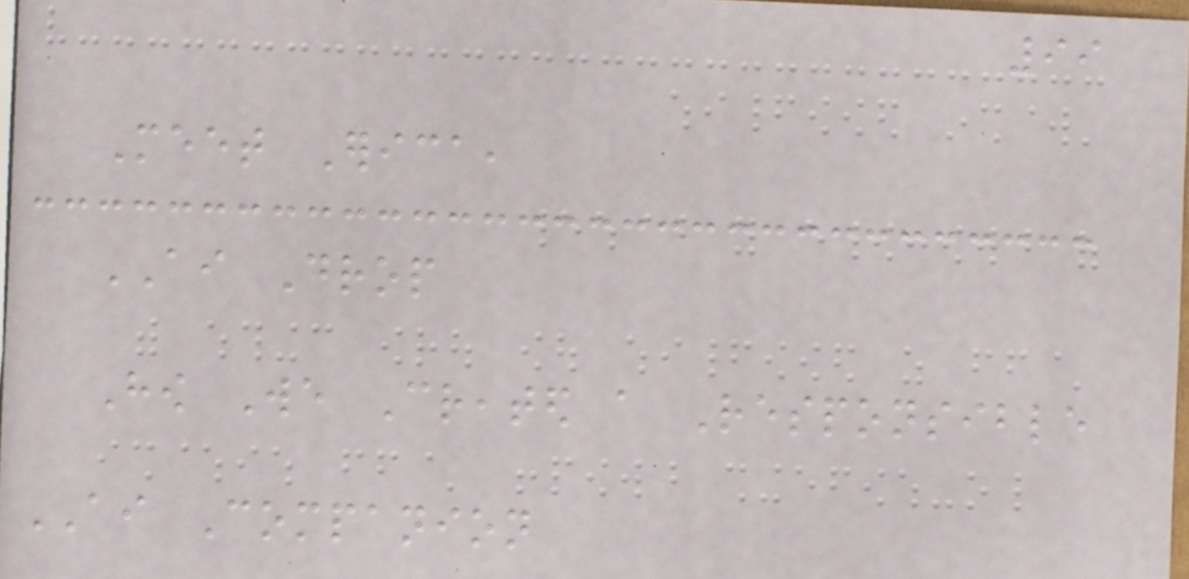99
Meet Erica,
AI Drop
How We Created a Responsible
AI Companion
